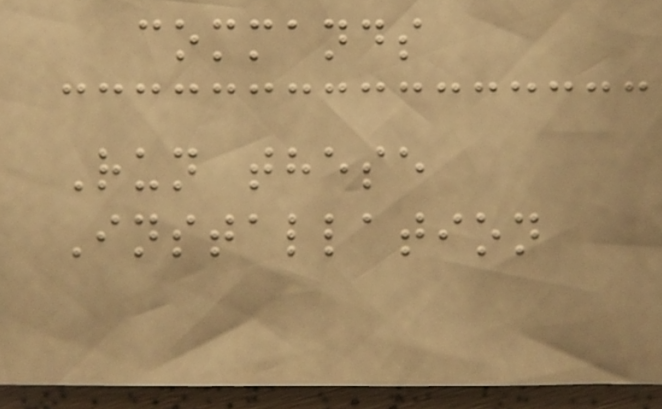commands
Run these
Installation
